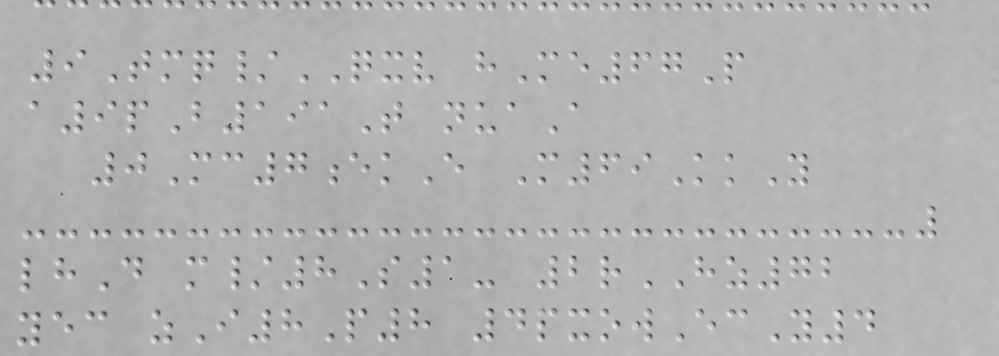9Tmq/QXV hMe67P
a9pB191T nuaA
0Mc7ekE M69KkY
lhD m/8S1- 2rHZ72
yec zI8P8 4pxowEcY4
